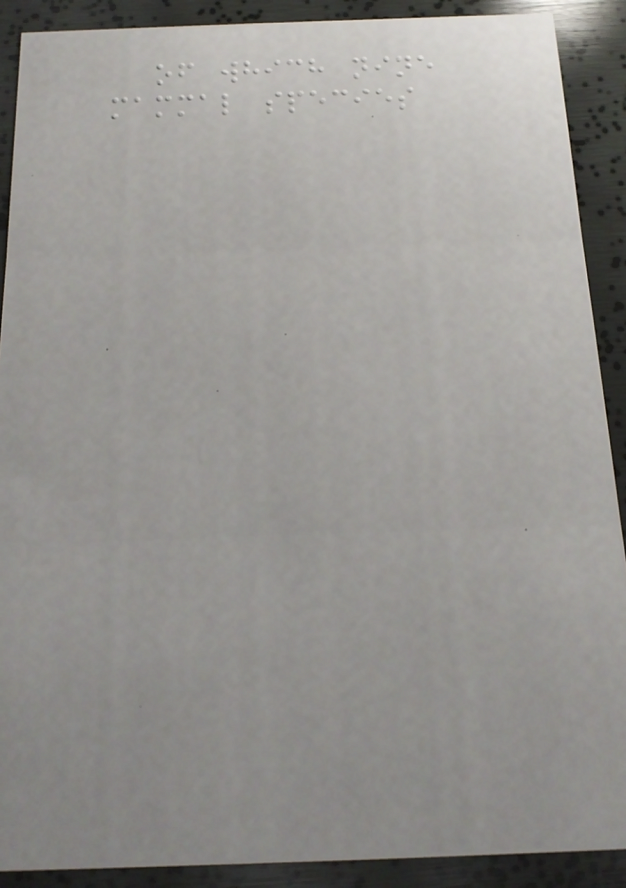of which nine
mammal species
